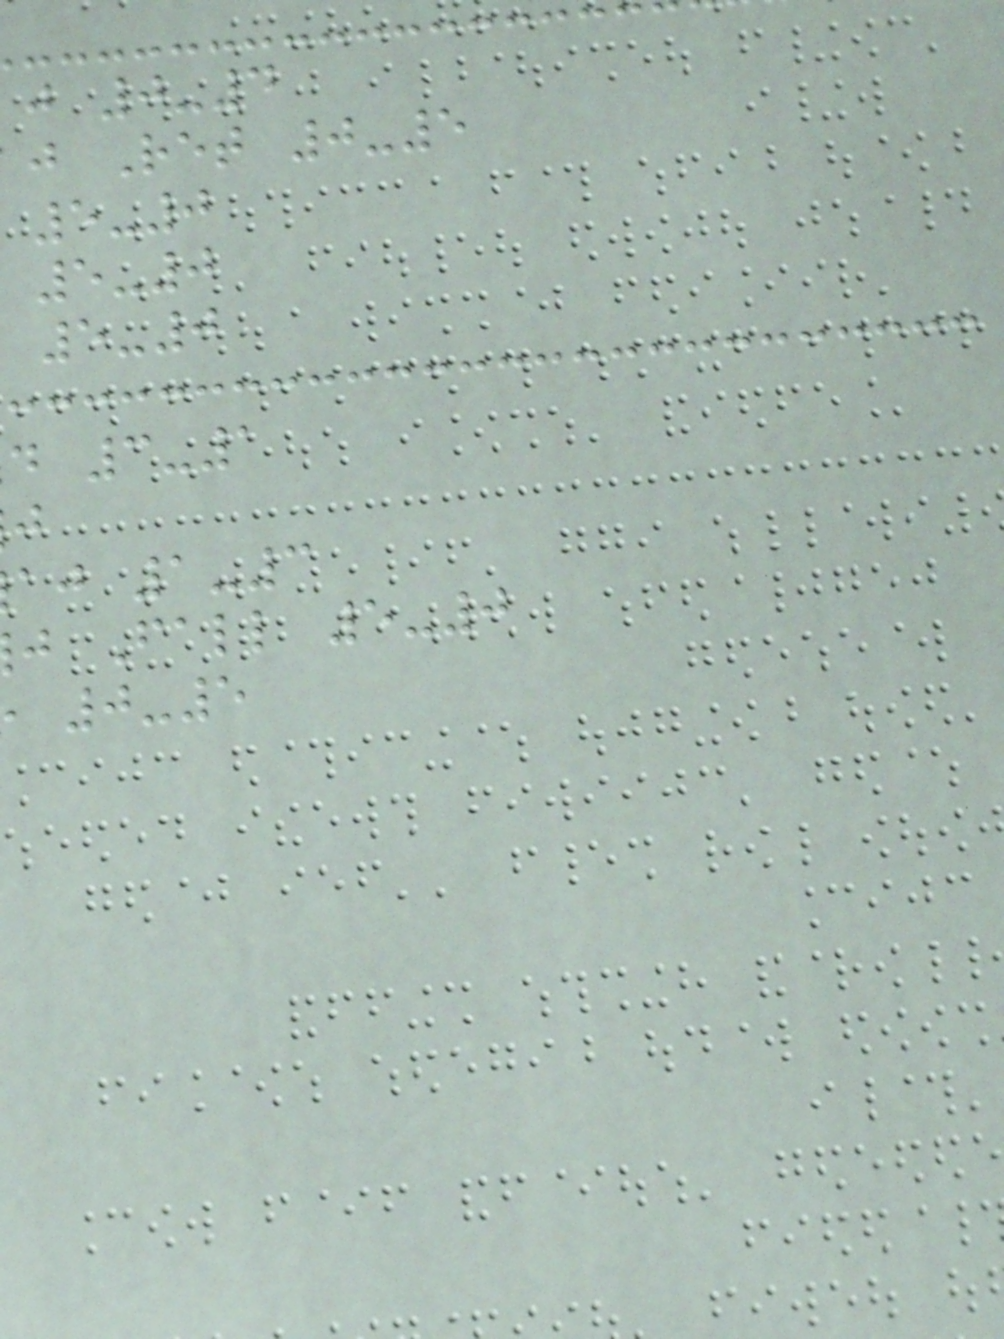j 0-4
j Ret 0-5
5-0
5-0
5-0
d 3-1
aj 1-3
j Fall 5-0
0-5
